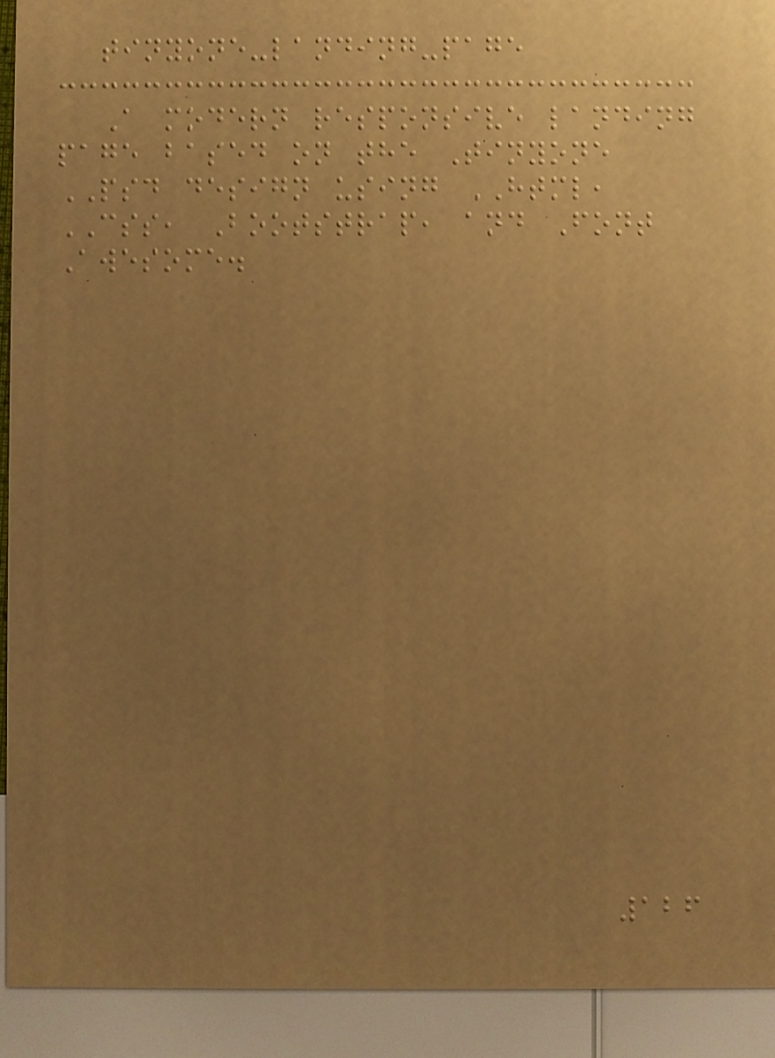tinyone-landing-page
A modern responsive landing
page based on the Tinyone
PSD design using HTML,
CSS, Bootstrap, and Font
Awesome.
126
